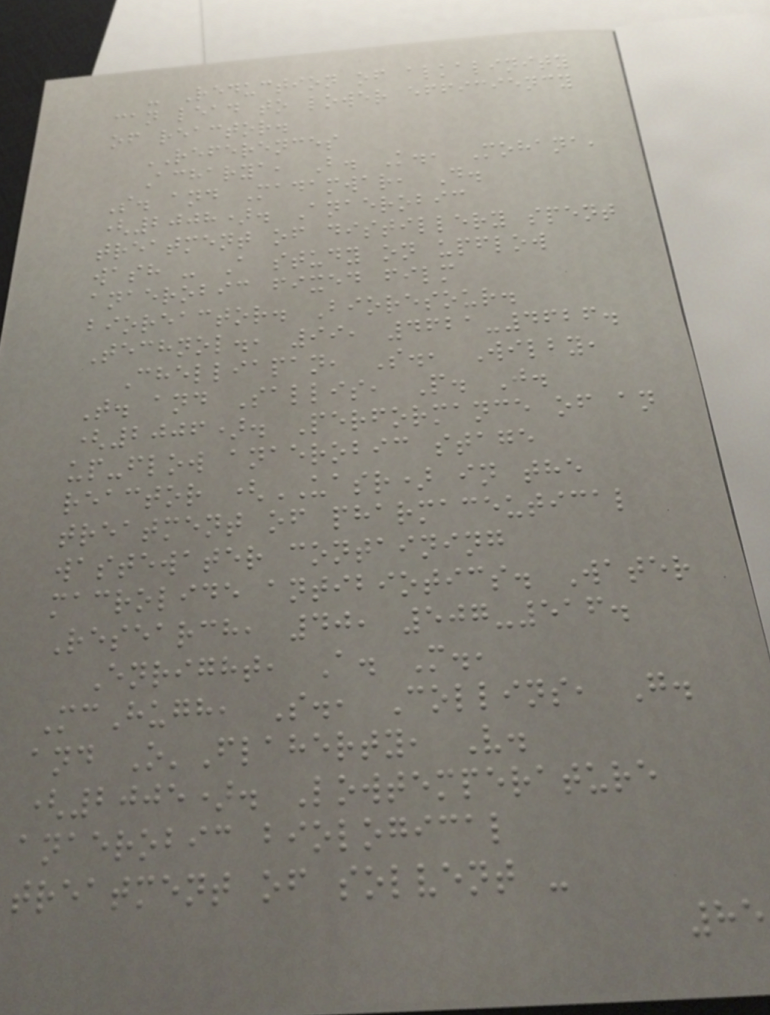- Reduction of alkalinity
can lead to lower efficiency
of reactor.
REFERENCES
Acharya, B. K., Mohana,
S. and Madamwar, D.
(2008). Anaerobic
treatment of distillery spent
wash - A study on upflow
anaerobic fixed film
bioreactor. Bioresour.
Technol., 99, 4621-4626.
Chelliapan, S., Wilby,
T. and Sallis, P. J.
(2006). Performance of an
up-flow anaerobic stage
reactor (UASR) in the
treatment of pharmaceutical
wastewater containing
macrolide antibiotics. Water
Research, 40, 507-516.
Enright, A. M.,
McHugh, S., Collins, G.
and O'Flaherty, V.
(2005). Lowtemperature
anaerobic biological
treatment of solvent -
85
